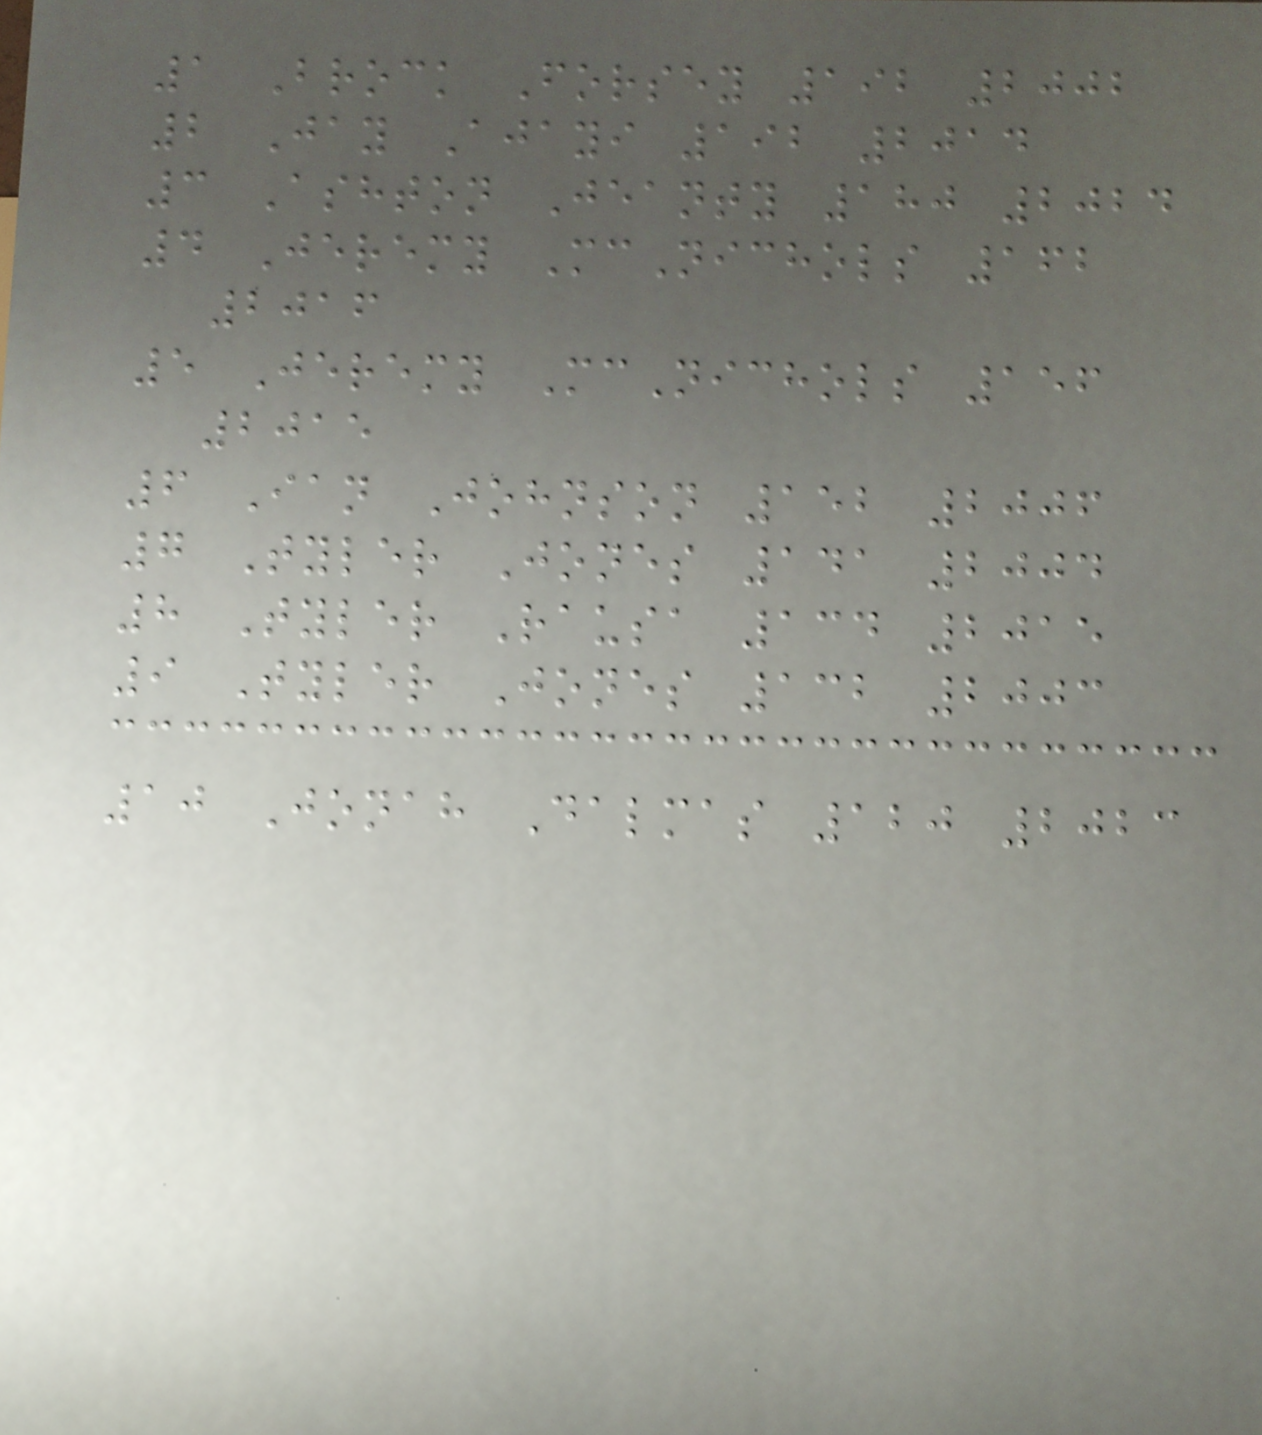1 Brock Forsey 192 2002
2 Jay Ajayi 192 2014
3 Ashton Jeanty 180 2024
4 Jeremy McNichols 162
2016
5 Jeremy McNichols 156
2015
6 Ian Johnson 152 2006
7 Tyler Jones 141 2004
8 Tyler Rausa 134 2015
9 Tyler Jones 132 2003
10 Jonah Dalmas 120 2023
